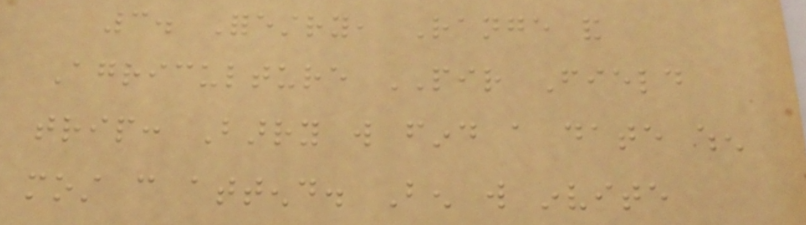3. Forestry, Range and
Agriculture PIR Field
trip: Barry will find a date when
most can attend. Ben will invite
